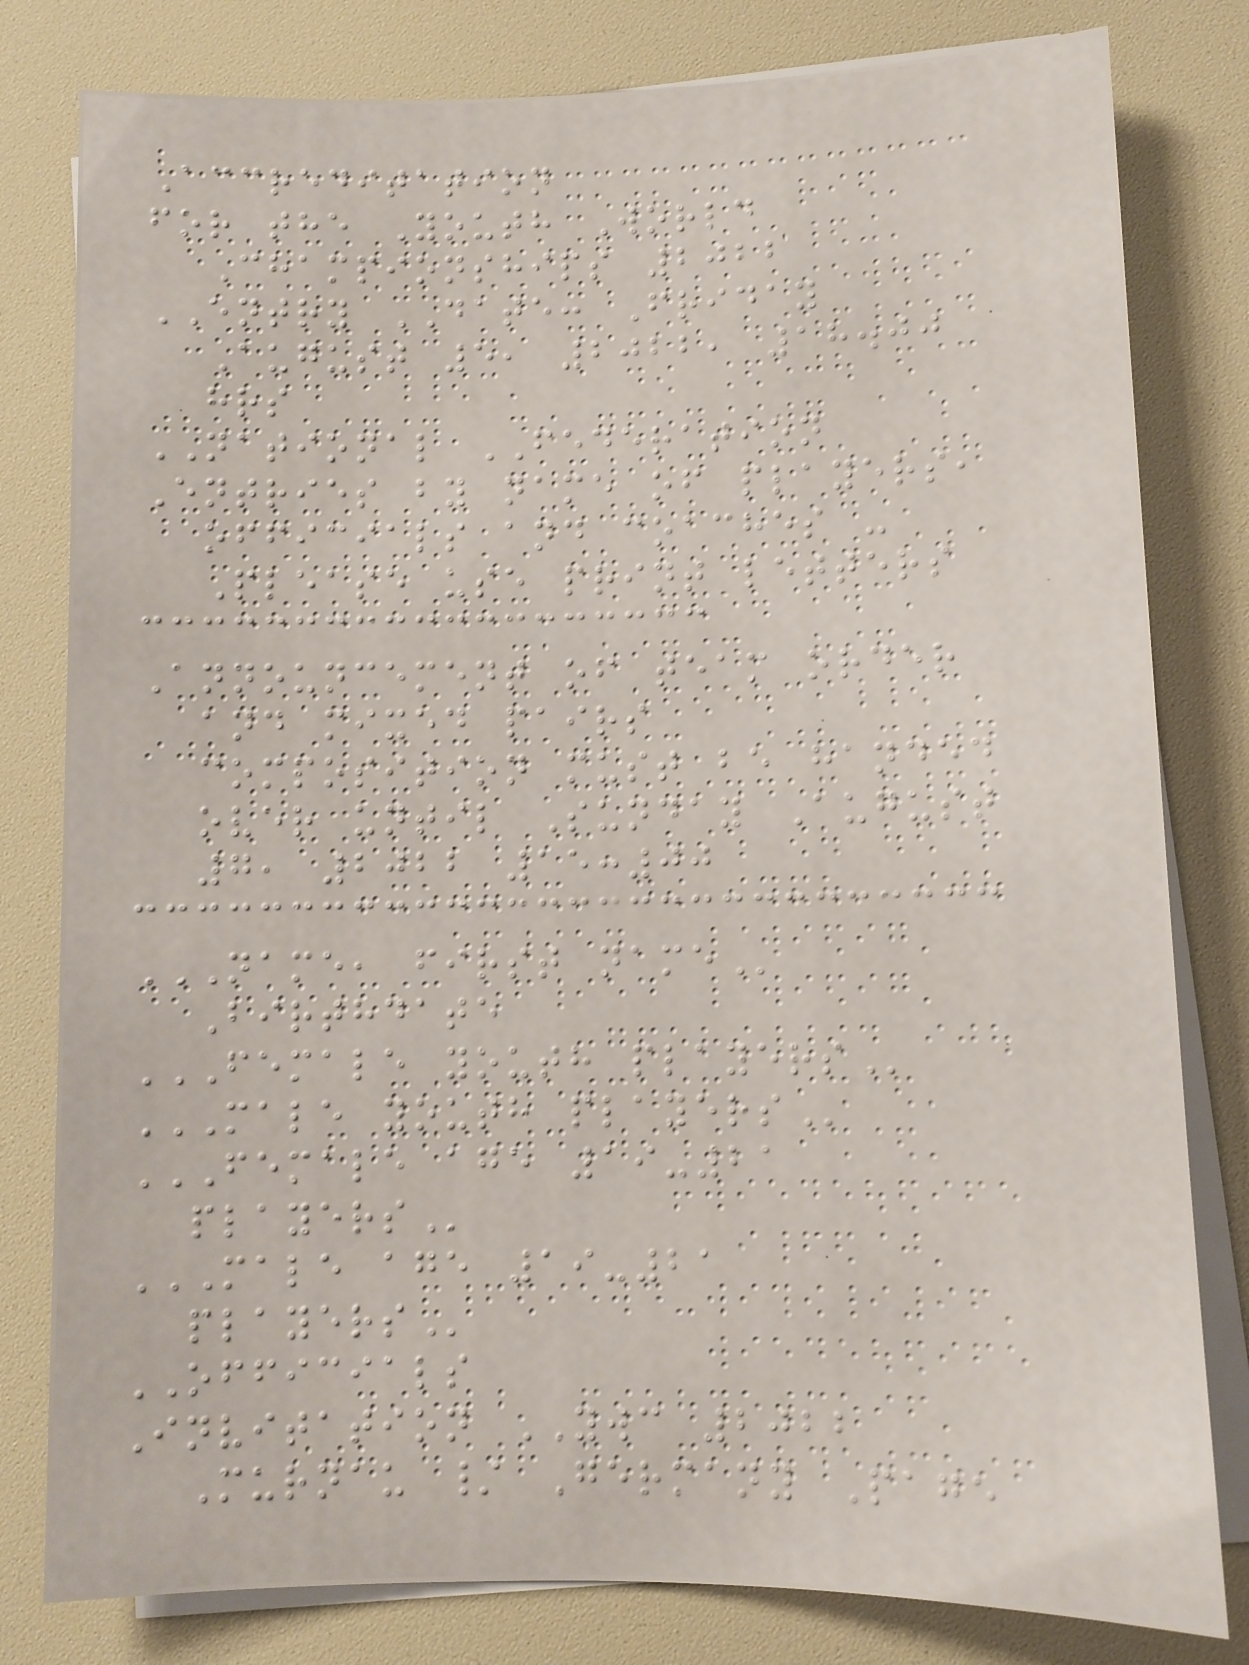Accreditation
for the Youth World
Championships 2022
ENTRY DATE: Friday
August 5, 2022, 18.00
hrs
NATIONAL FEDERATION
Entries by name of players,
officials and coaches -
Please use print letters
Announcement of team order
and mixed pairs
composition must be handed
over until Sunday August
7, 2022 15:00
NAME, FIRST NAME
Birthdate
FEMALE YOUTH PLAYERS
MALE YOUTH PLAYERS
FEMALE AGE 19-21
PLAYERS
MALE AGE 19-21
PLAYERS
OFFICIALS
Invitation YWC 2022
Murnau / Germany Page
